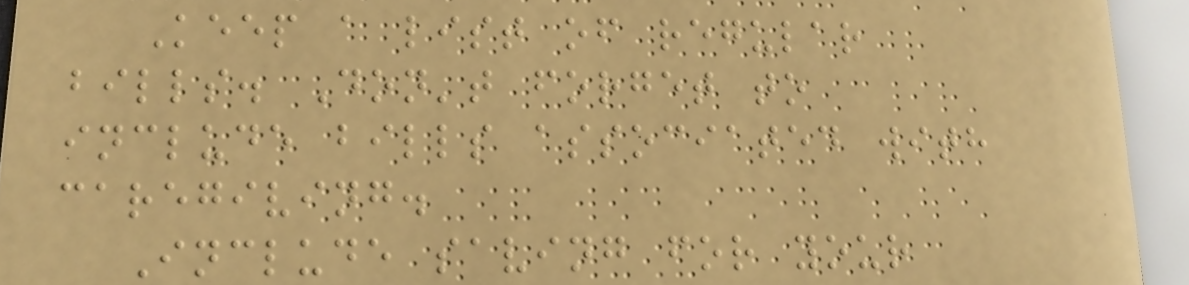Keep a list of regular
bills. Don't forget to
include bills associated with
caregiving.
Include saving for your
